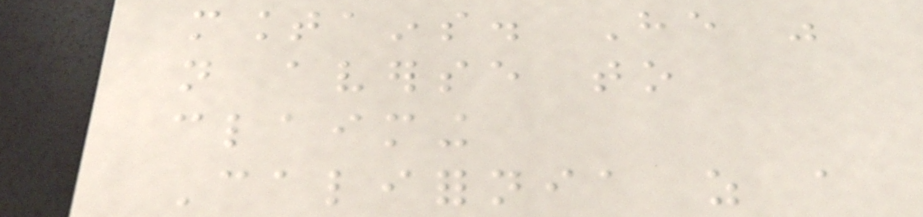mountains. He was
not averse to
claiming
California as a
